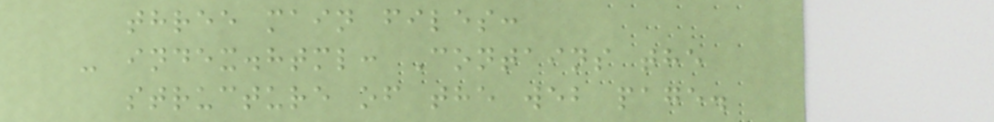three main files:
- index.html: Contains the
structure of the web page.
